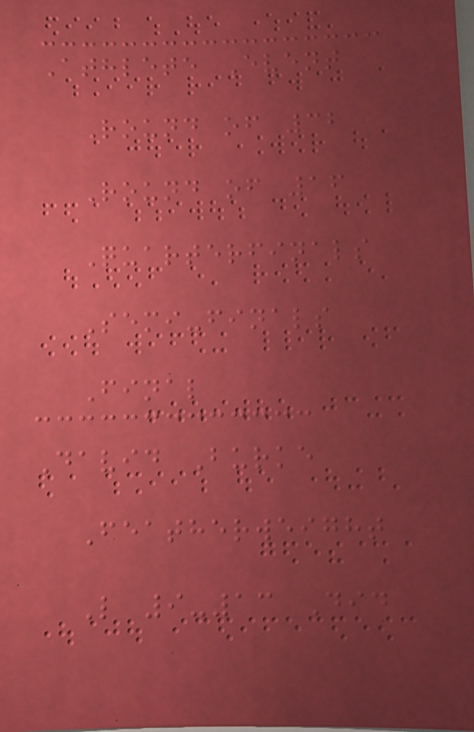Athlete Event
Round of 32
Round of 16
Quarterfinals
Semi-finals
Final
David Burke
Featherweight
L 9-13 Did
